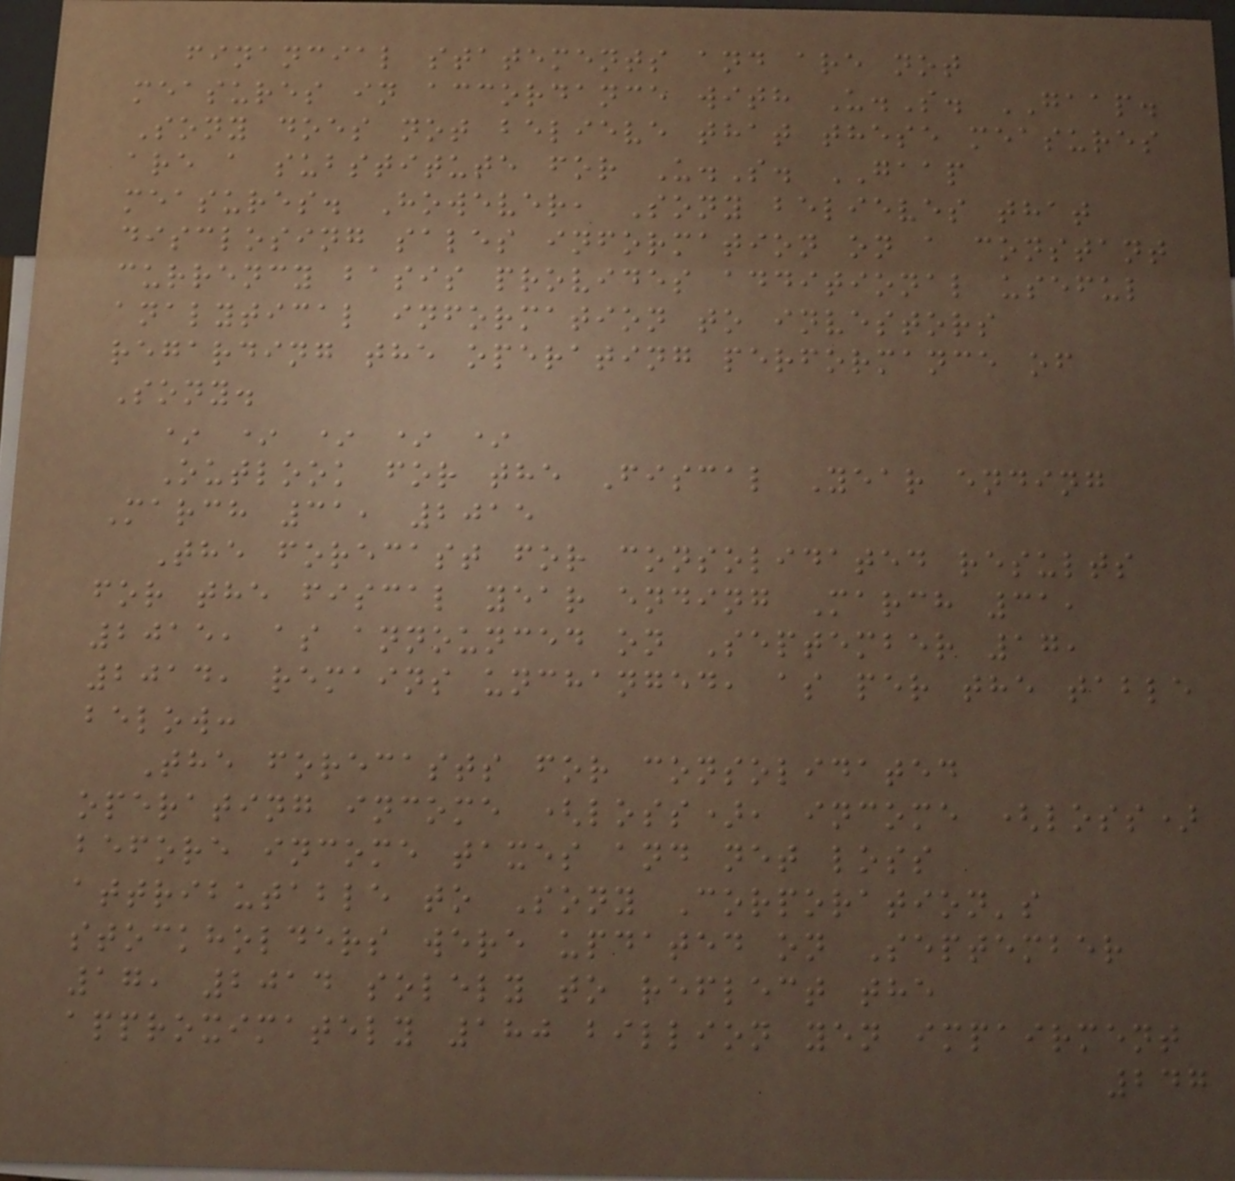financial statements and are not
measures in accordance with U.S. GAAP.
Sony does not believe that these measures
are a substitute for U.S. GAAP
measures. However, Sony believes that
disclosing sales information on a constant
currency basis provides additional useful
analytical information to investors
regarding the operating performance of
Sony.
* * * * *
Outlook for the Fiscal Year ending
March 31, 2015
The forecast for consolidated results
for the fiscal year ending March 31,
2015, as announced on September 17,
2014, remains unchanged, as per the table
below:
The forecasts for consolidated
operating income (loss), income (loss)
before income taxes and net loss
attributable to Sony Corporation's
stockholders were updated on September
17, 2014 solely to reflect the
approximately 180 billion yen impairment
247
